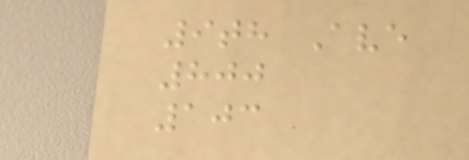9th Ave
800
103
